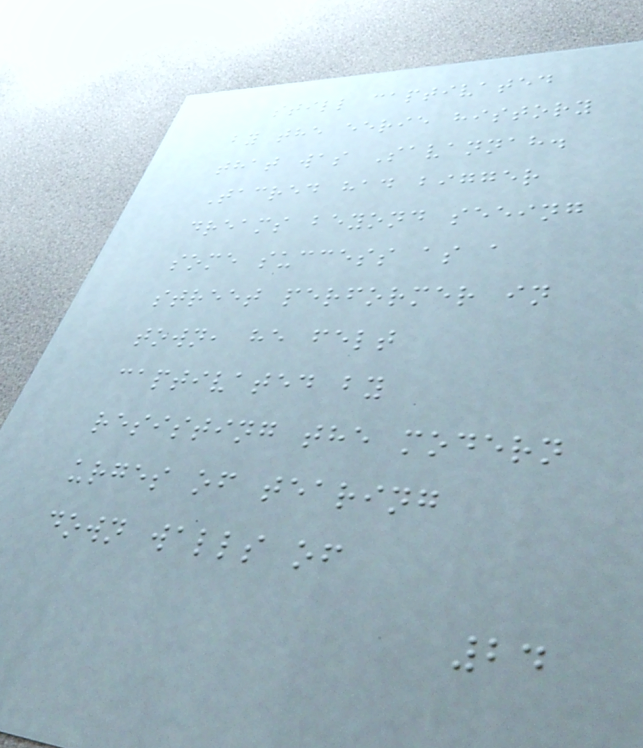still captivated
by the eerie history
that was Savannah.
Tacred had bigger
dreams beyond seeing
some success as a
street performer in
town, he felt
captivated by
resisting the modern
urges of tearing
down walls of
24
